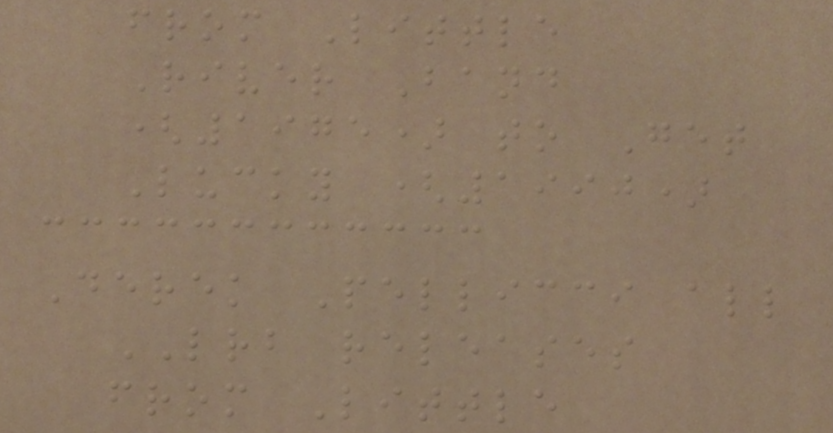from Little
River Band
(1975) to Get
Lucky (1990)
Derek Pellicci all
LRB releases
from Little
